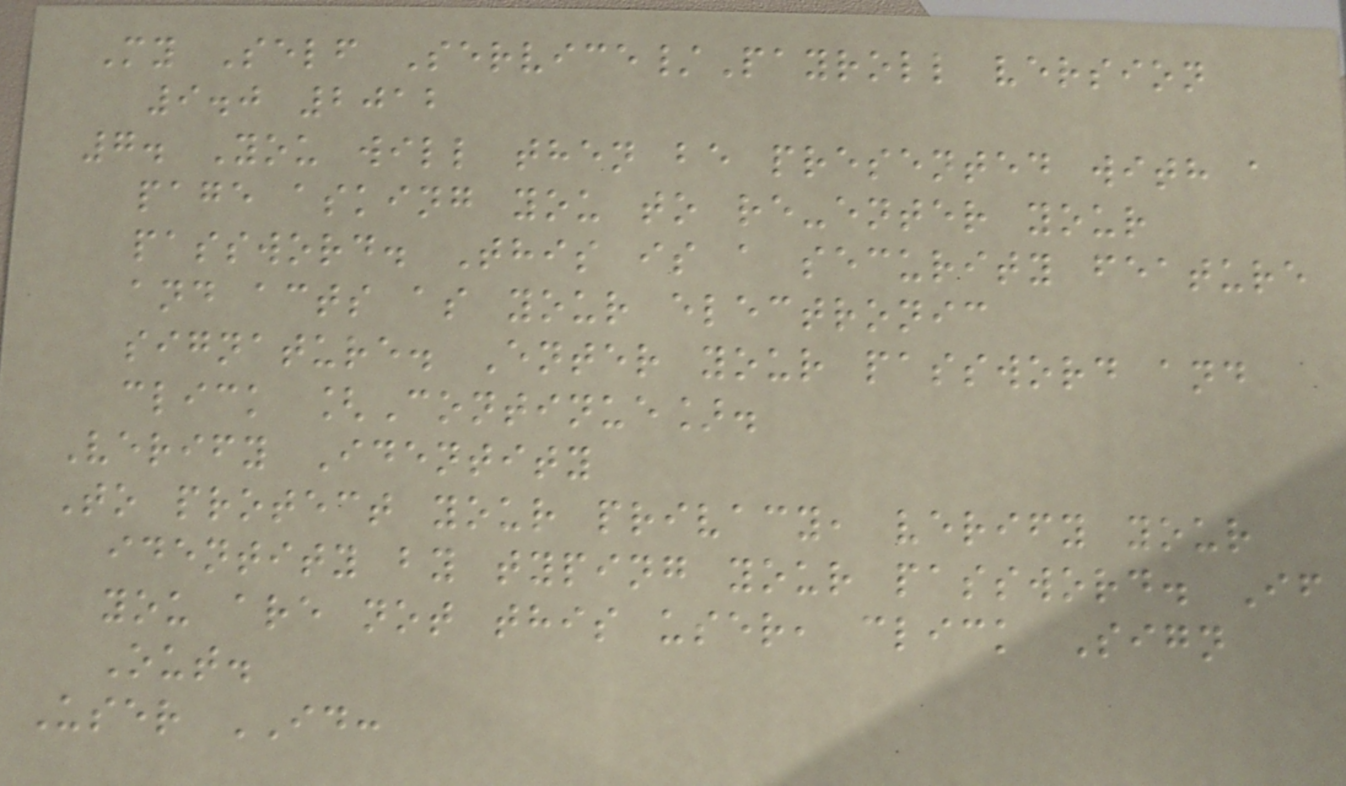My Self Service/Payroll version
9.0 2012
7. You will then be presented with a
page asking you to re-enter your
password. This is a security feature
and acts as your electronic
signature. Enter your password and
click [Continue].
Verify Identity
To protect your privacy, verify your
identity by typing your password. If
you are not this user, click Sign
Out.
User ID:
